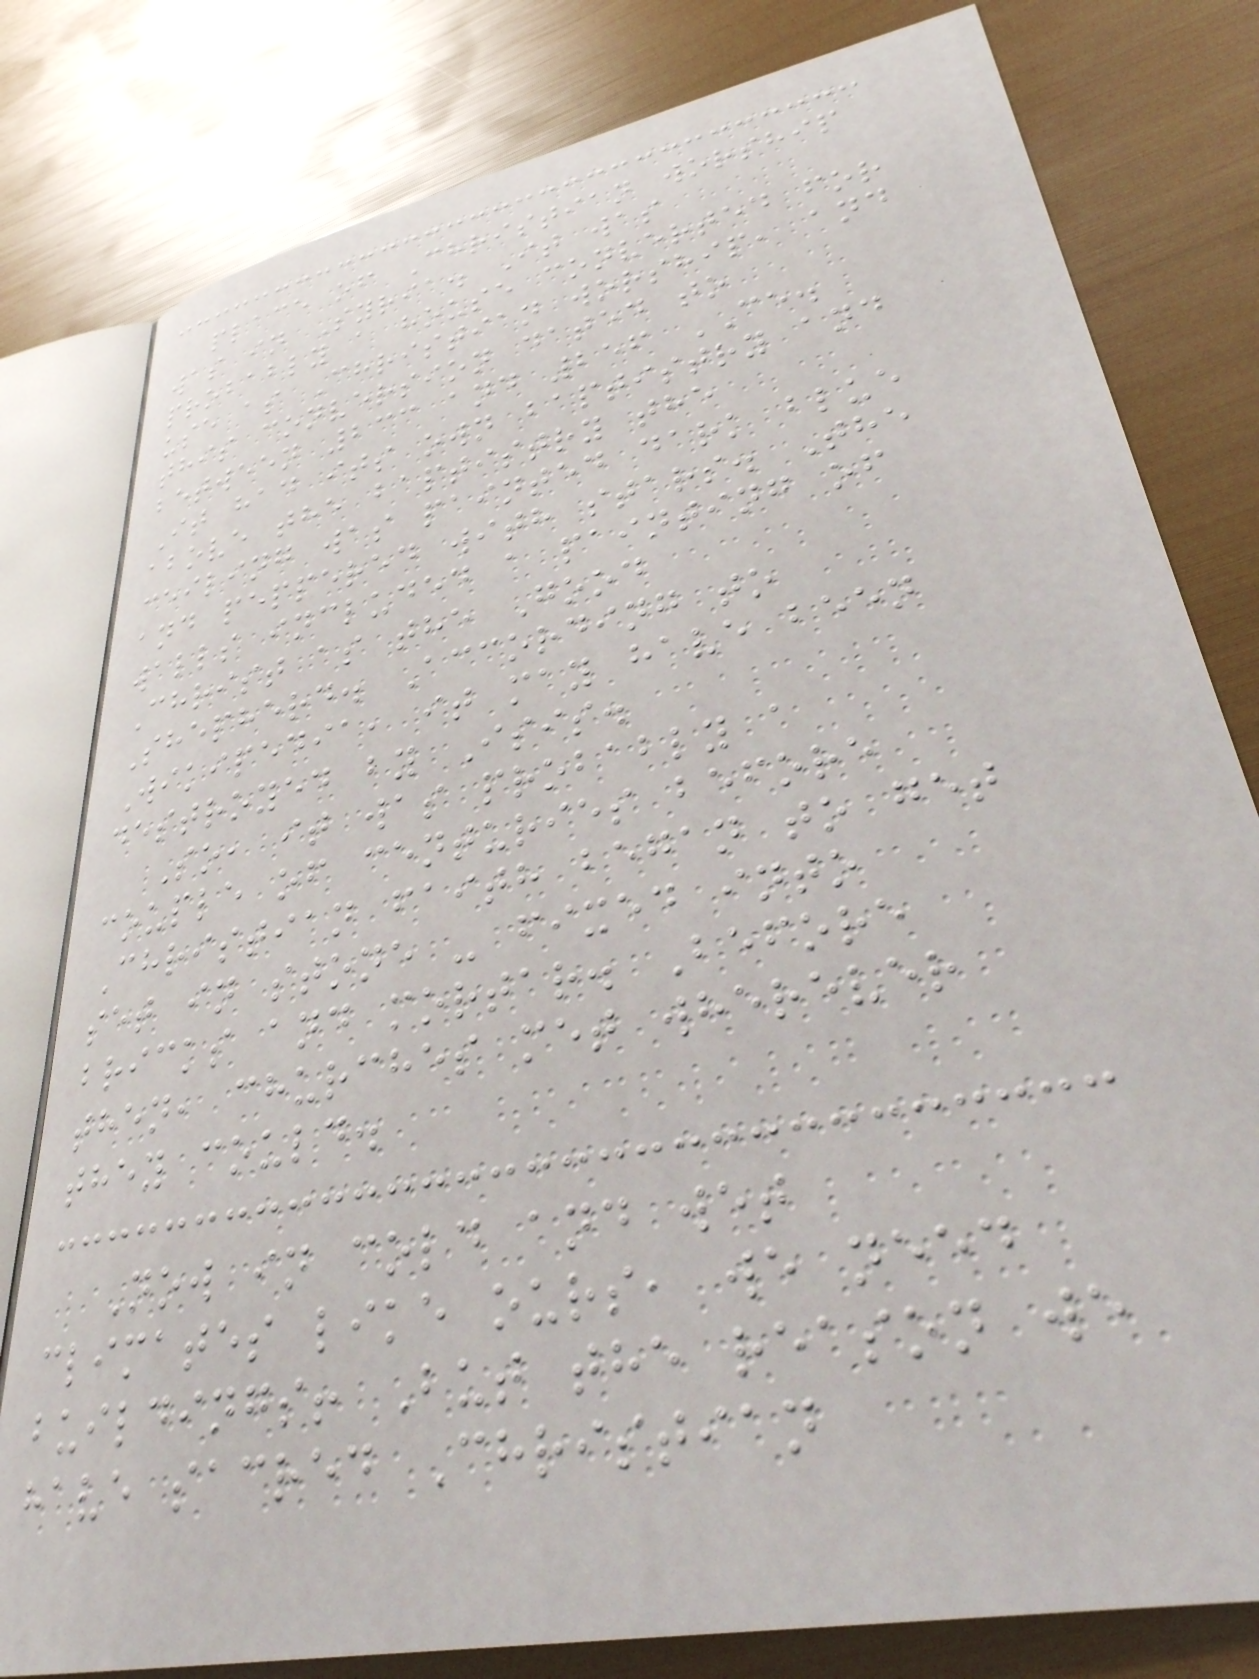place of Christian worship
was in Syria. It was
probably a house converted for
use as Christian worship, and
this conversion dated to
between 233 and 256 CE.
It had its own baptistry and
above the baptistry the
ceiling was painted dark blue
and peppered with stars. The
walls included a painting of
Christ as the Good
Shepherd. According to
Wikipedia, it may have been
destroyed by Isis.
So, it was probably a
couple of centuries before
Christian faith began to get
set in stone - fixed into
bricks and mortar. Before
then, churches met wherever
they could.
Now in cold and wet
climates like ours, we need
buildings! But the reason we
have sacred Christian
